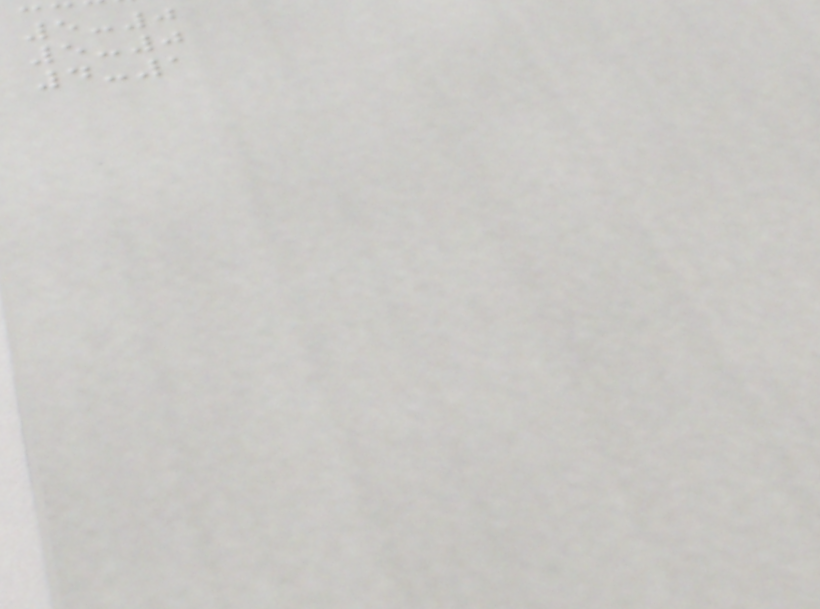5-0
5-0
4-1
